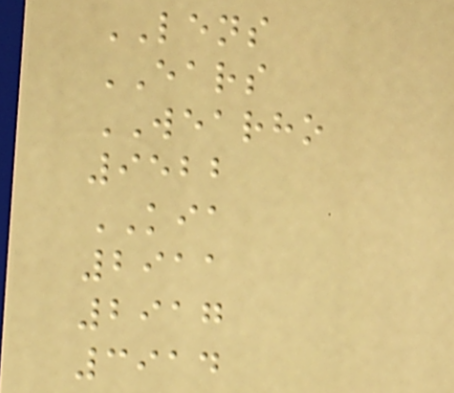LENS
EARS
WEARHO
9522
KIA
2911
2917
3914
